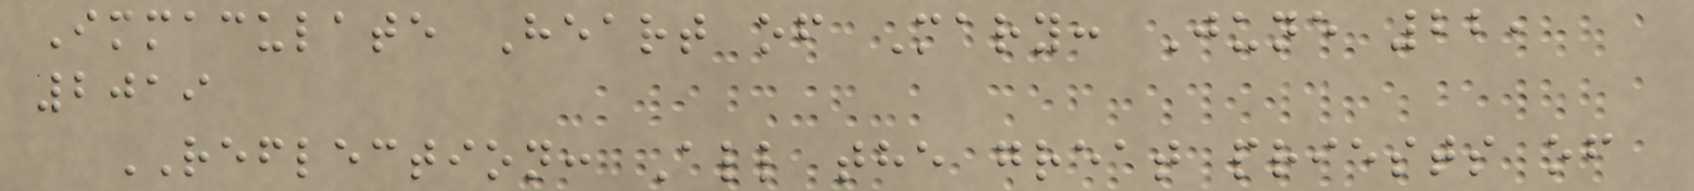Immaculate Heart of Mary: June 22,
2019
REFLECTION: All the great priests of
